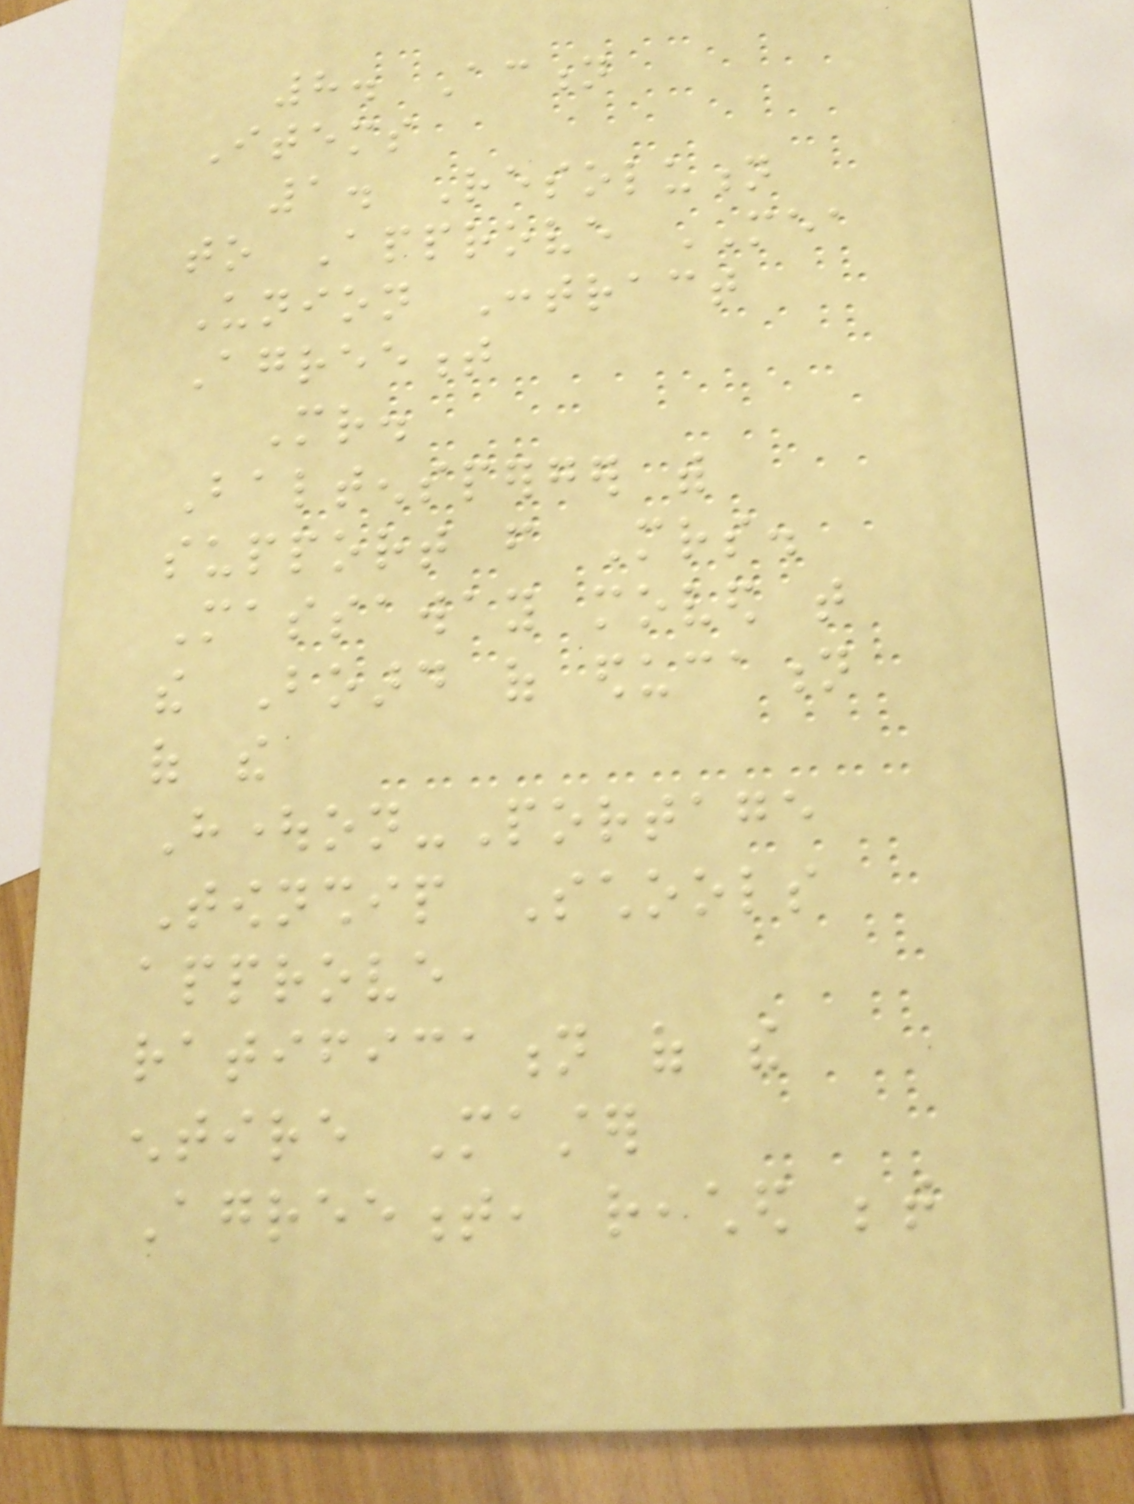8. Action
Items
1. Resolution
to Approve MEA
Union Contract
Agreement
Mr.
Baltensperger with
support from Mrs.
Massaway moved that
the Board of education
of the
Houghton-Portage
Township Schools
approve
ratification of the
entire Master
Agreement, reached between
